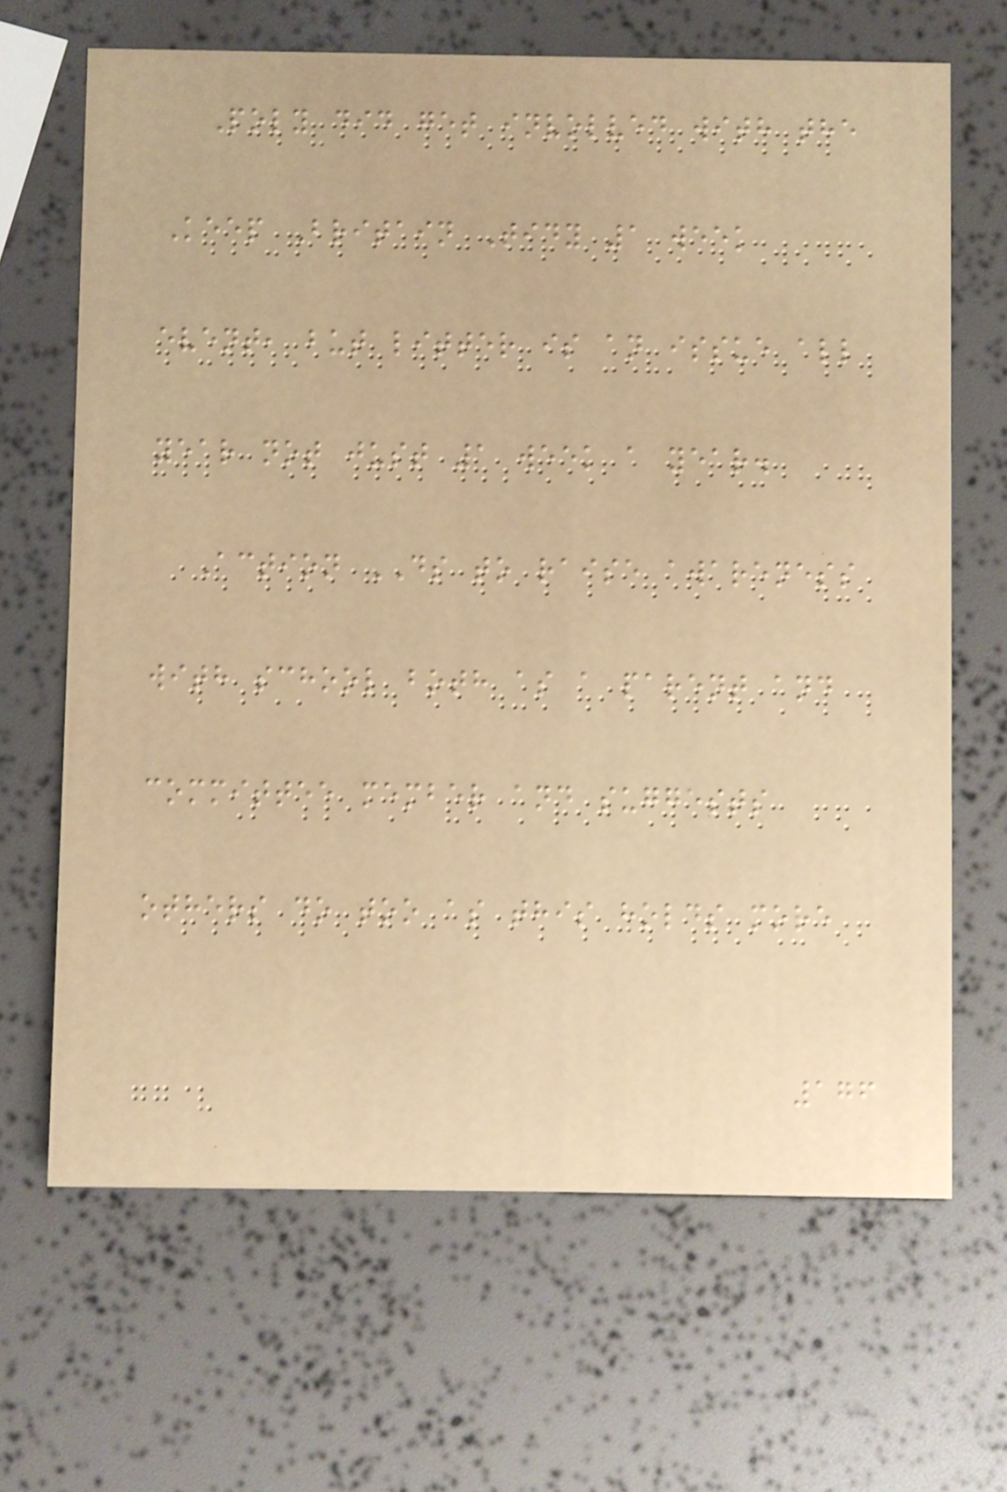Poly did get involved with the
Keep Britain Tidy 1 week
event, but litter is an issue all
year not just 1 week a year.
Action DS to raise awareness
with school both as a parent and
committee member and suggests
others do too as this holds more
176
